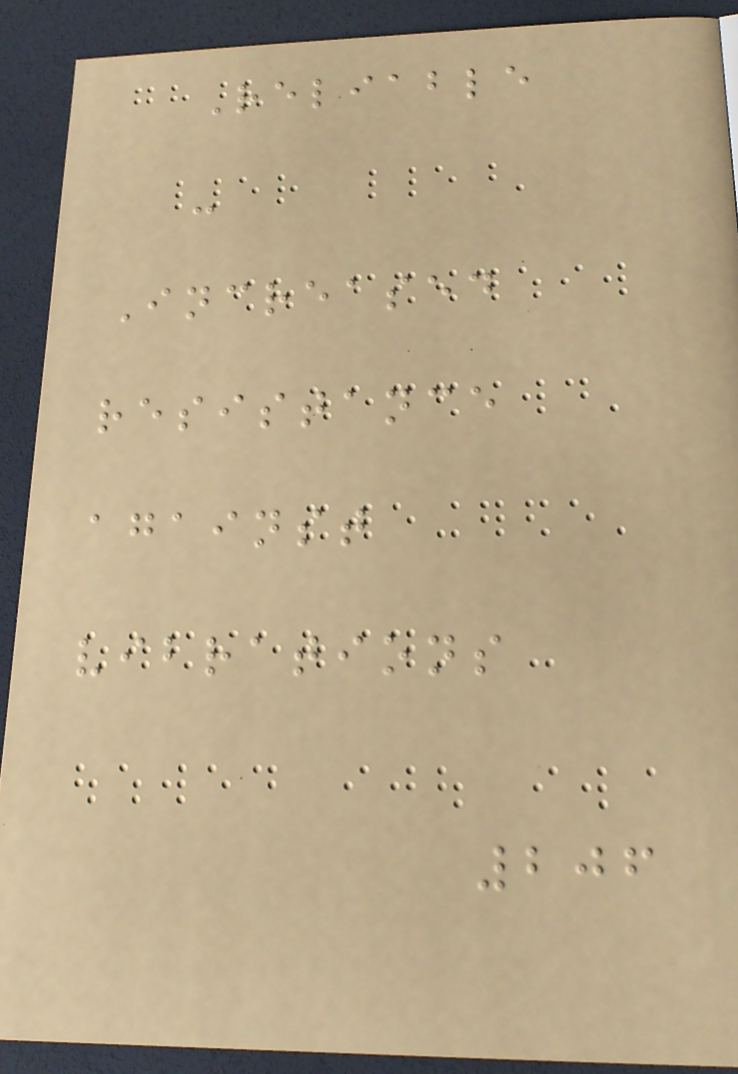Reliable
-
Increased
resistance
against
vibrations
206
